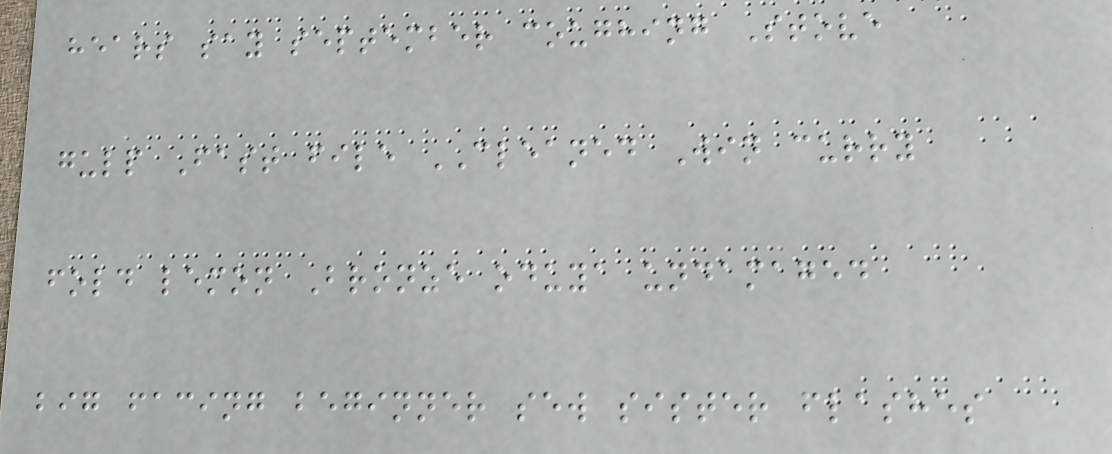hears say september coughing Stove
gulp Fast file CLEANED Win curry
fold lemon Bronze oduya undamaged
big facing beginner sew sister flashes
